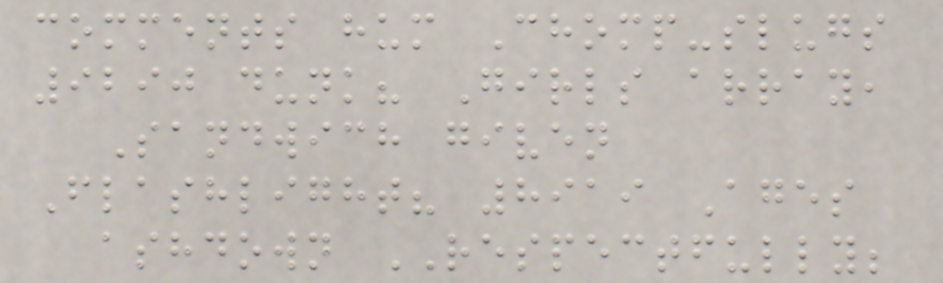comments hum Chomp-slugs
9290 dunk? Girls array,
Sandwich given
Flashlight? 8919 Ages
ashdown RESPECTFULLY;
